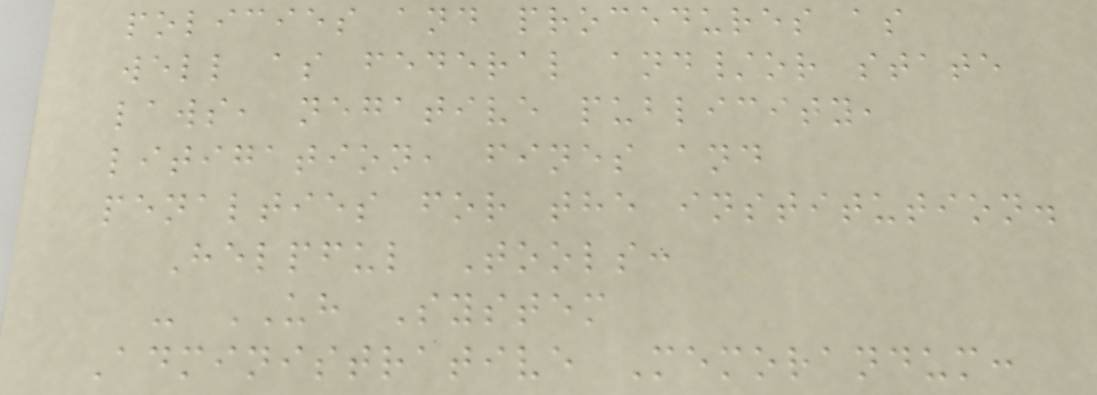policies and procedures as
well as federal and/or state
laws, negative publicity,
litigation, fines and
penalties for the institution.
Helpful Tools:
- UH System
Administrative Memorandum:
